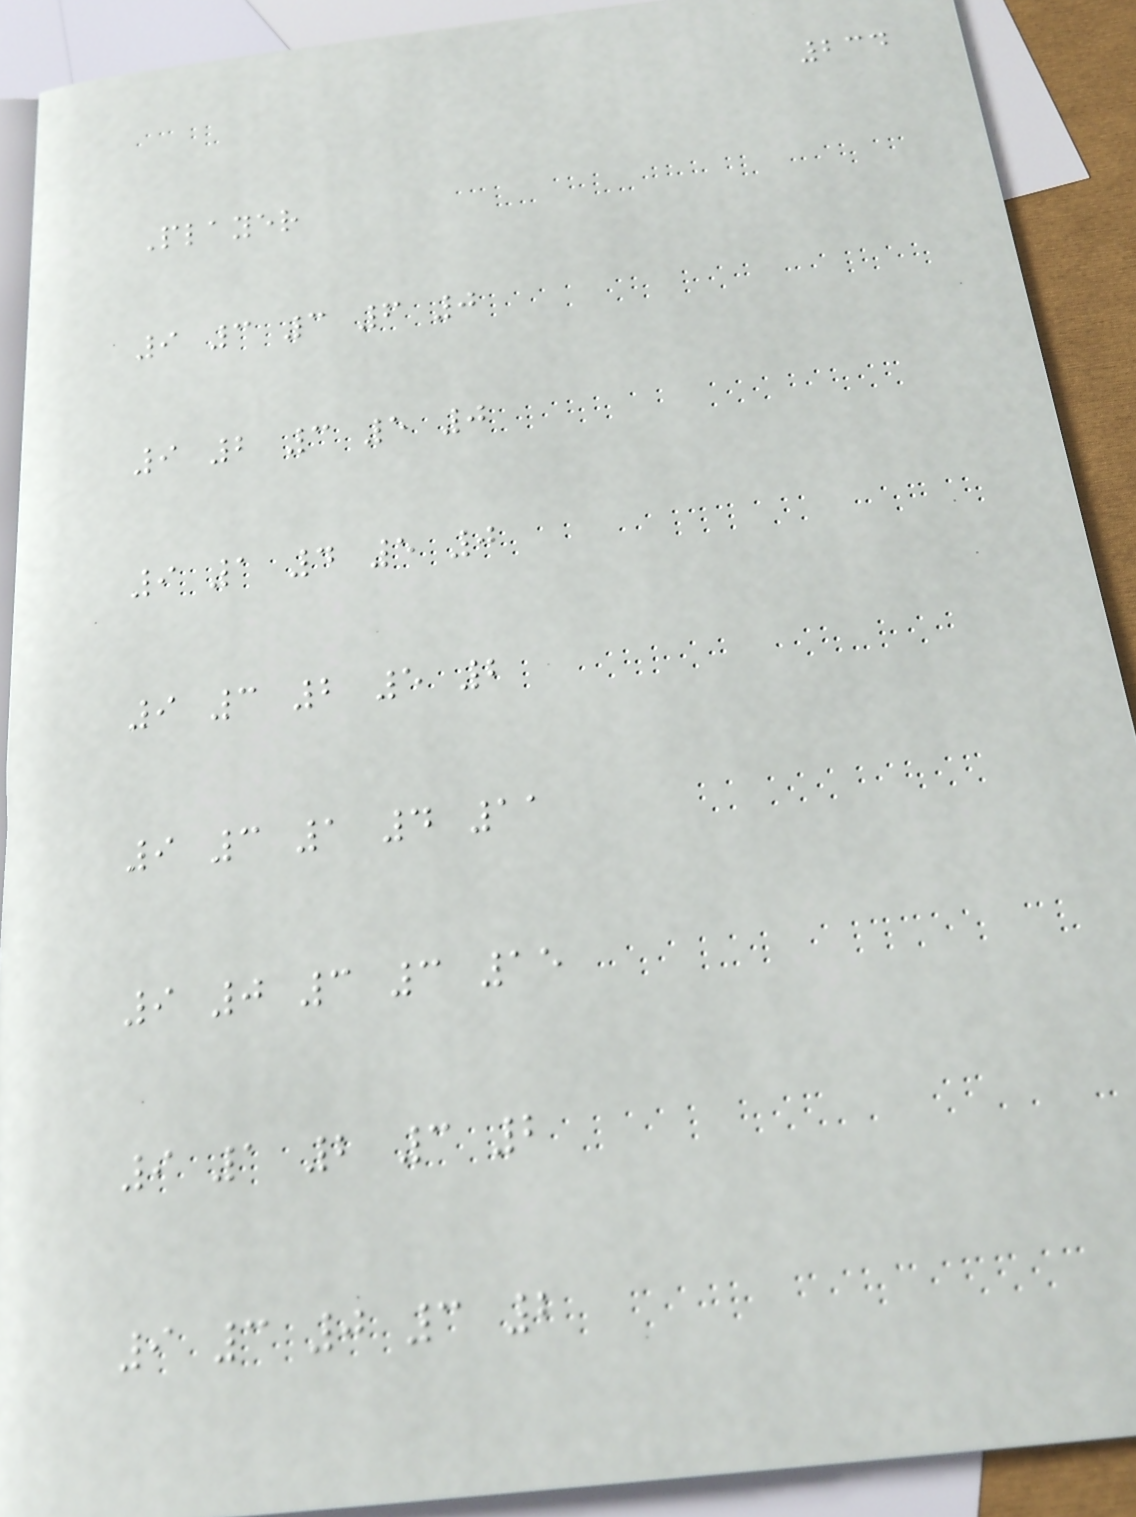234
Player
9 3 3 6 0
9 2 3 5 0
9 1 4 5 0
9 3 2 5 2
9 3 1 4 11
9 0 3 3 15
9 1 2 3 2
9 3 0 3 2
